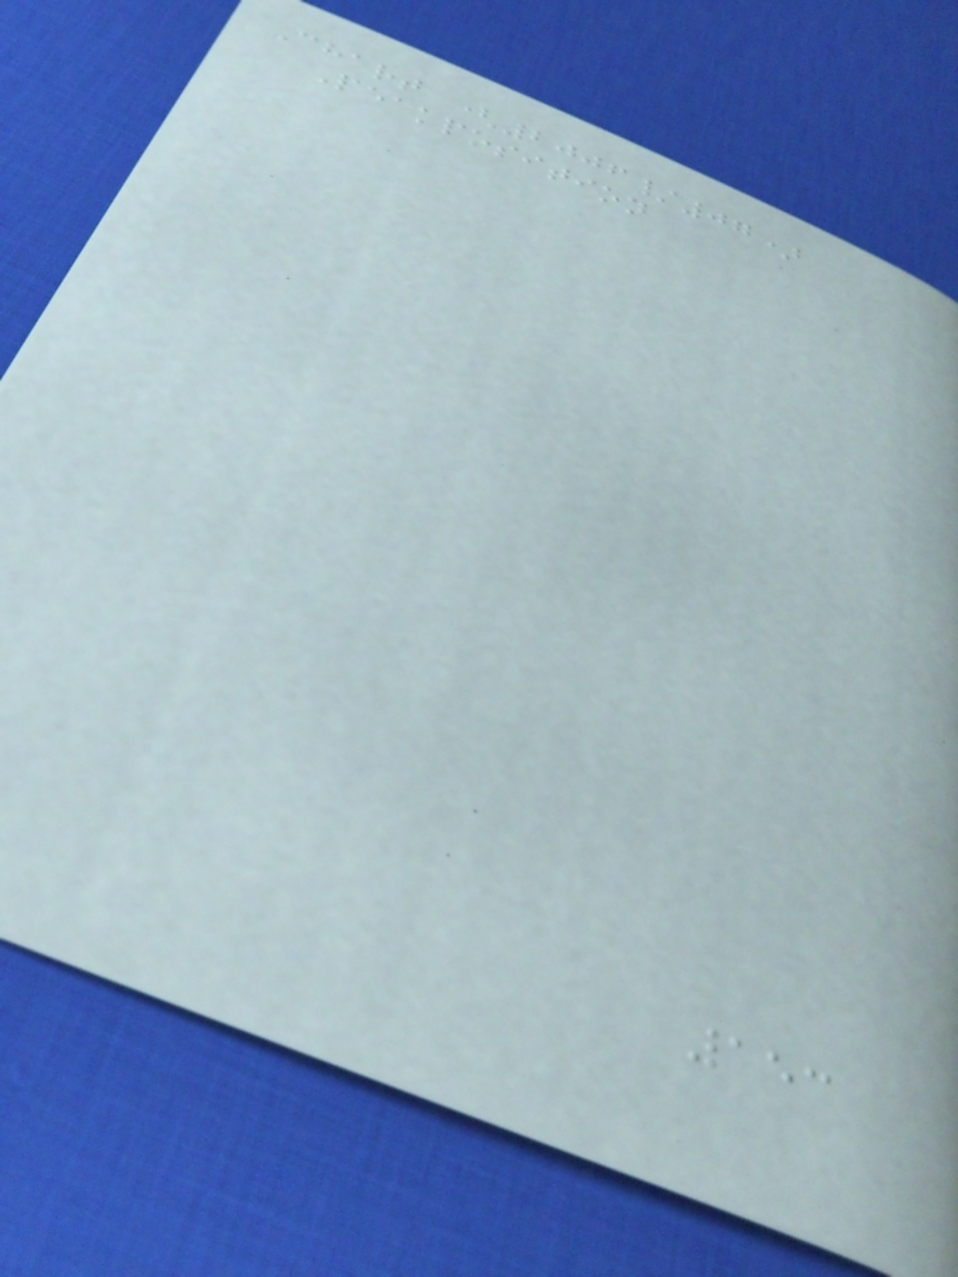Chart (2006/07)
Peakposition
153
